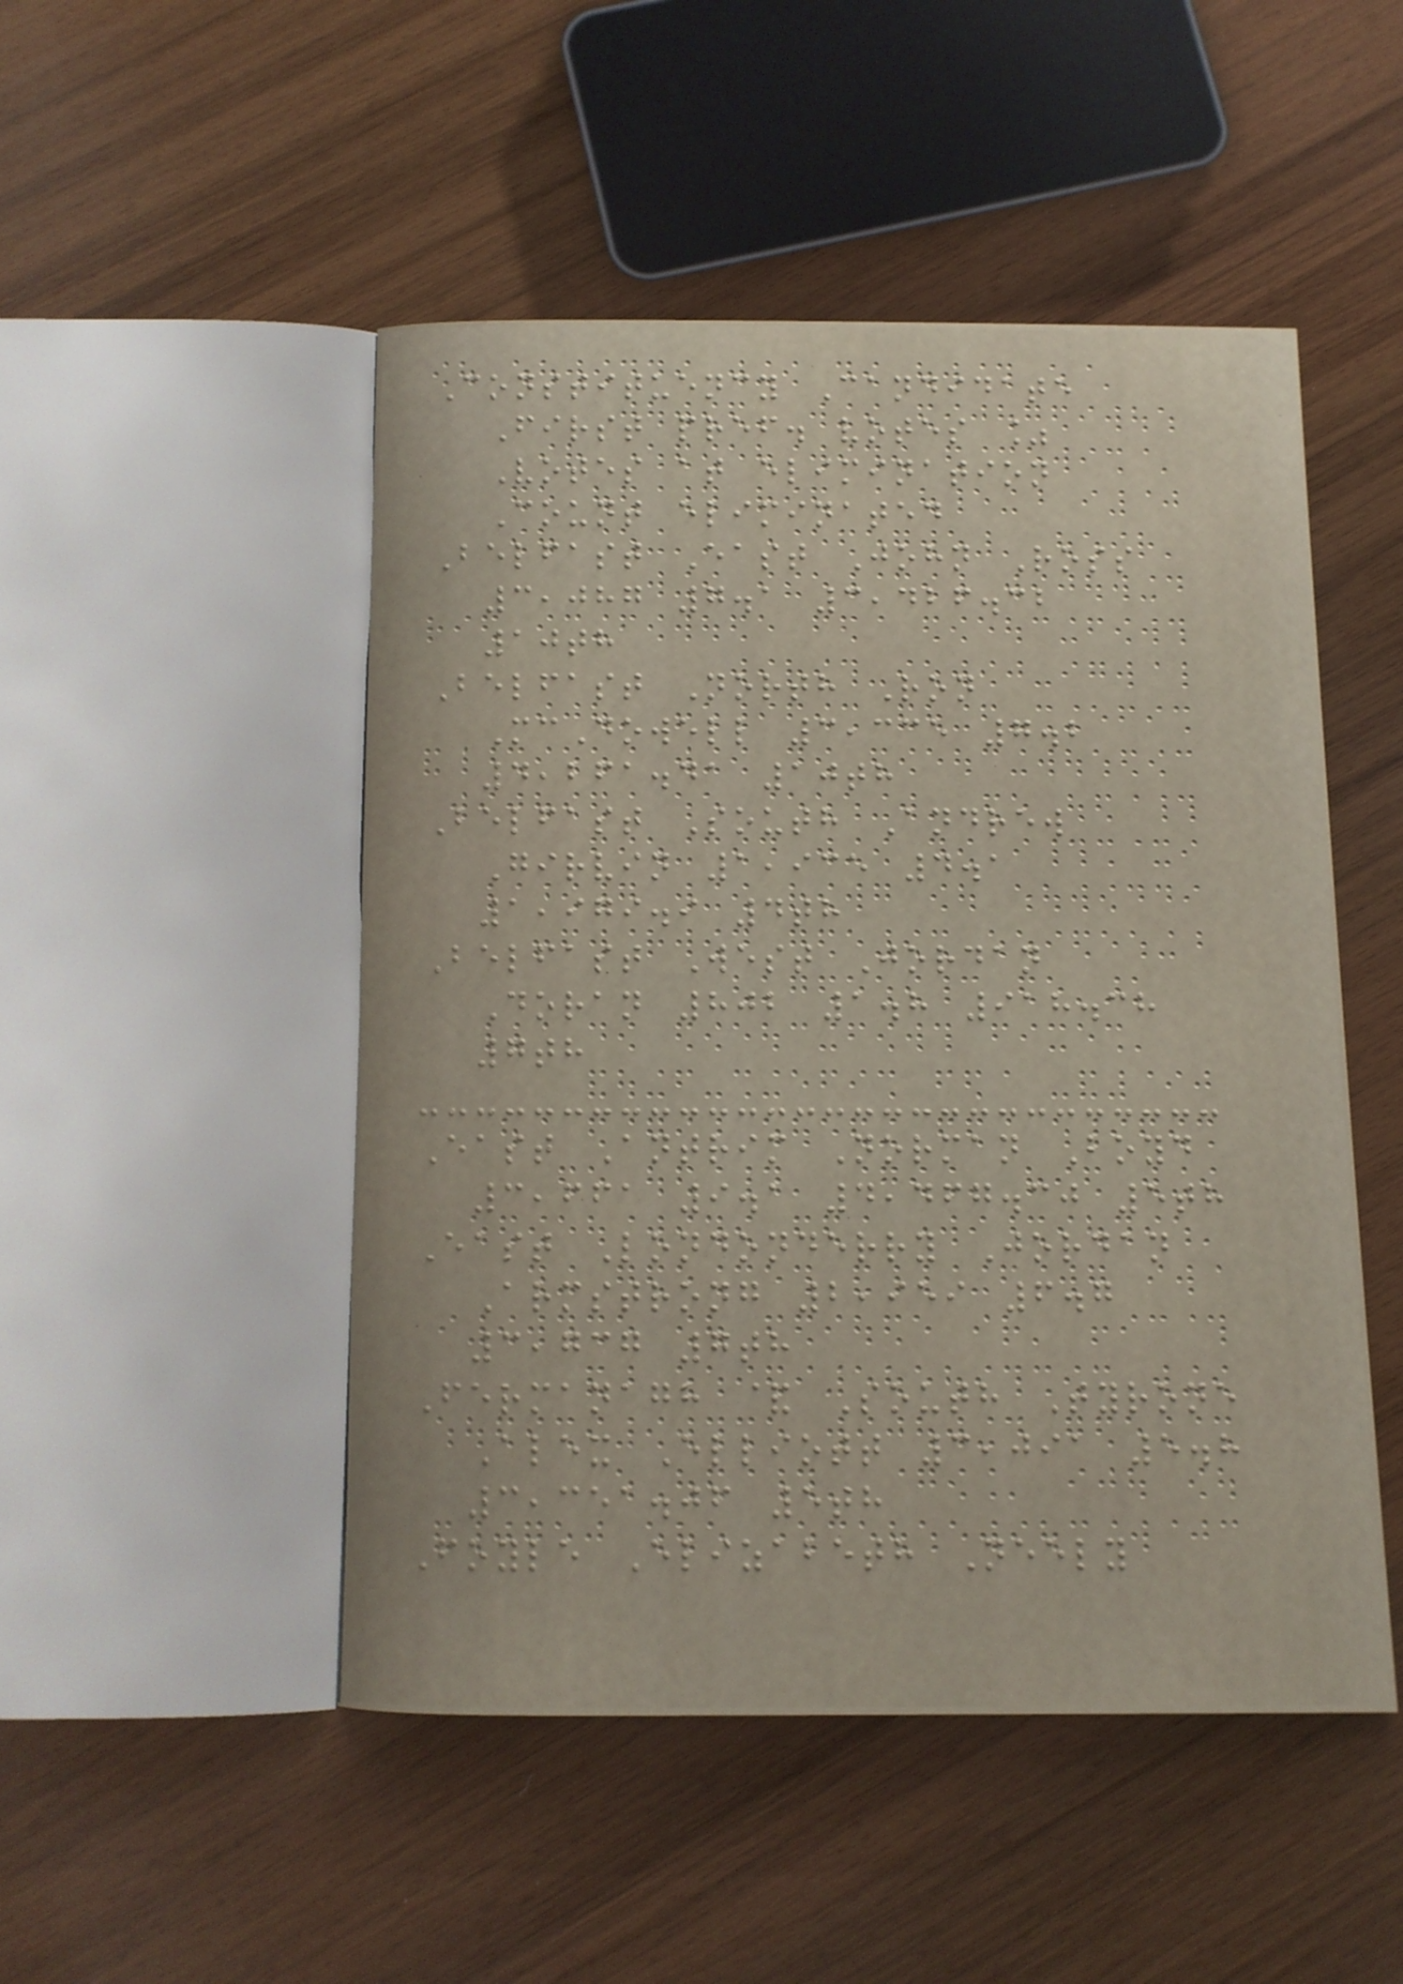Constituency Candidate
First pref. votes %
Votes at elimination
Count eliminated
Belfast East John Ross
3,087 7.1 3,426.32
10th
Belfast North Ron
McDowell 3,335 7.2
4,261.41 10th
Belfast South Andrew
Girvin 1,935 4.1
1,979.9 4th
Belfast West Jordan
Doran 802 1.8 918.38
7th
East Antrim Norman Boyd
3,661 9.1 4,467.30 5th
East Londonderry Jordan
Armstrong 2,959 6.7
3,737 7th
Fermanagh & South Tyrone
Alex Elliott 3,091 5.8
3,351.06 5th
Foyle Elizabeth Neely
